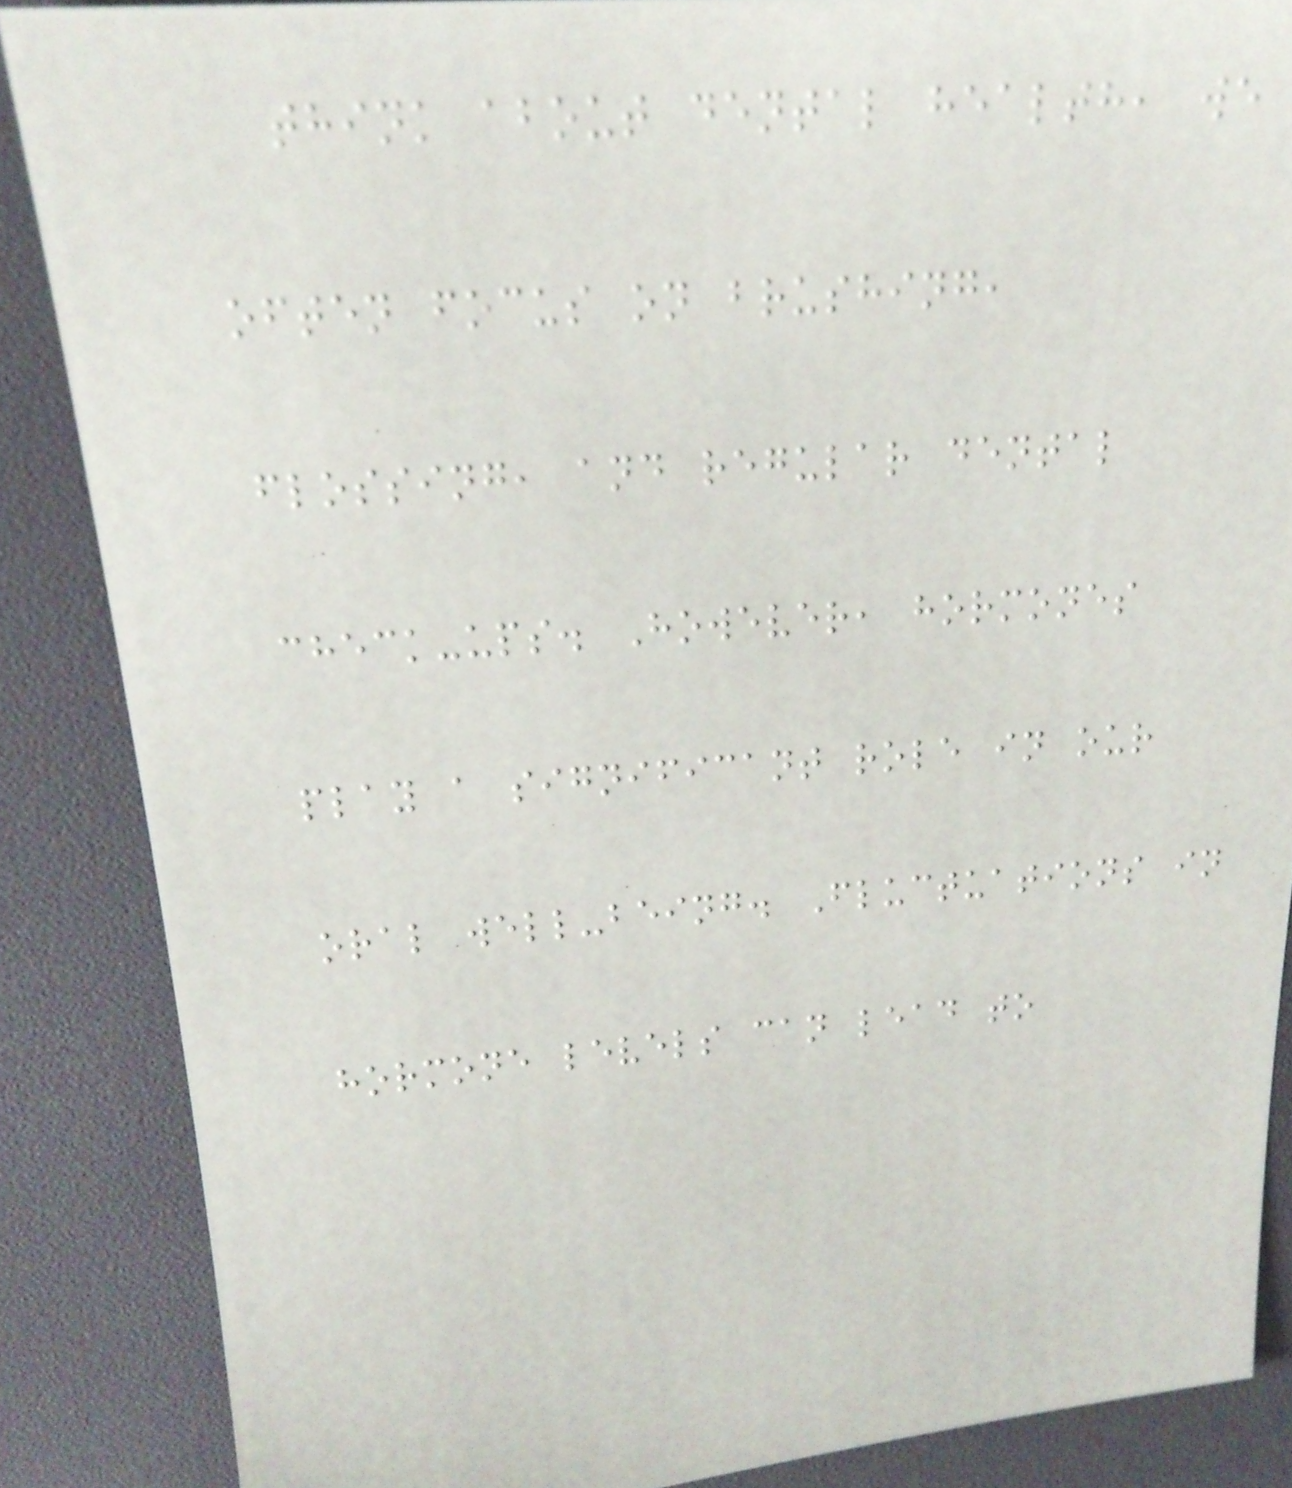think about dental health, we
often focus on brushing,
flossing, and regular dental
check-ups. However, hormones
play a significant role in our
oral well-being. Fluctuations in
hormone levels can lead to
